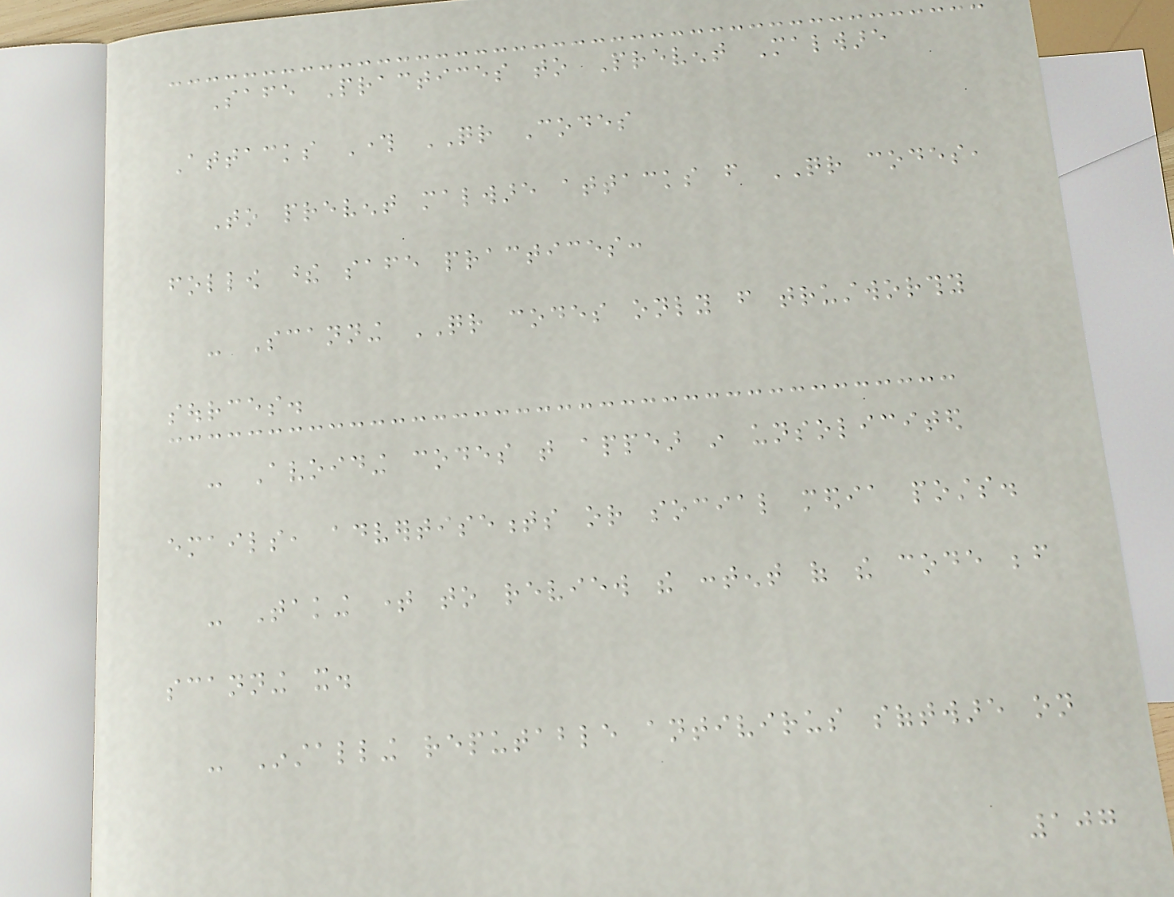Safe Practices to Prevent Malware
Attacks Through QR Codes
To prevent malware attacks from QR codes,
follow these safe practices:
- Scanning QR codes only from trustworthy
sources.
- Avoiding codes that appear in unsolicited
emails, advertisements or social media posts.
- Taking time to review the content of the code before
scanning it.
- Installing reputable antivirus software on
107
